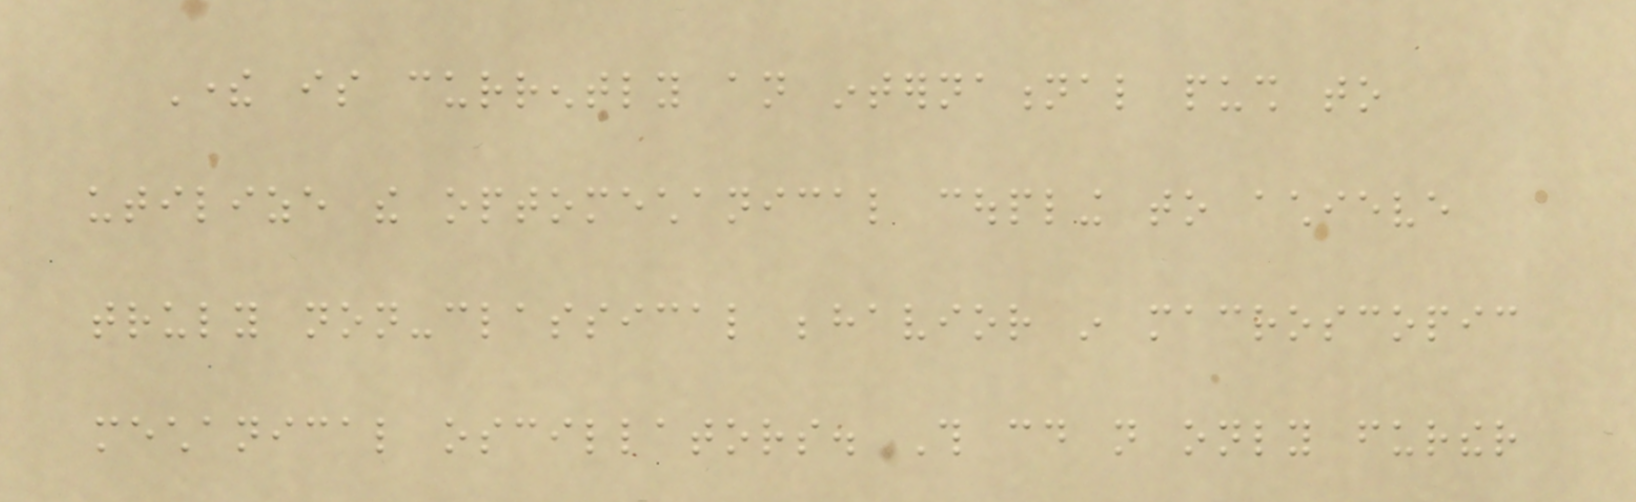There is currently an international push to
utilize the optomechanical coupling to achieve
truly non-classical behavior in macroscopic
mechanical oscillators. This could not only further
